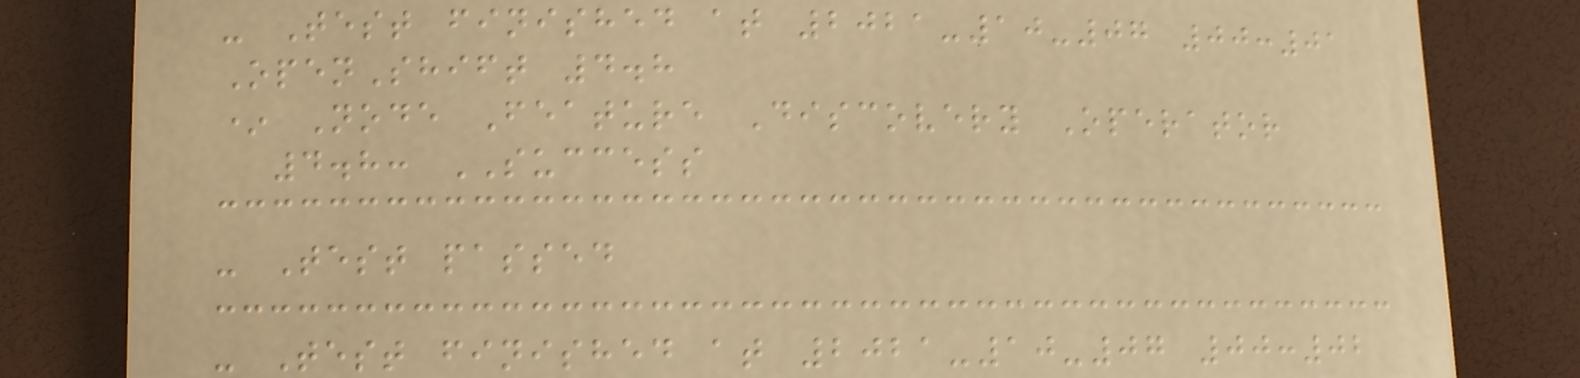- Test finished at 2021-10-07 00:01
OpenShift 4.8
* Node Feature Discovery Operator
4.8: SUCCESS
- Test passed
- Test finished at 2021-10-07 00:02
